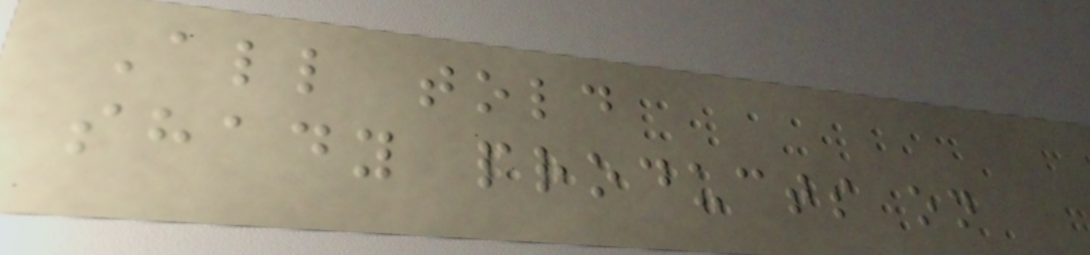All told
shady products on
